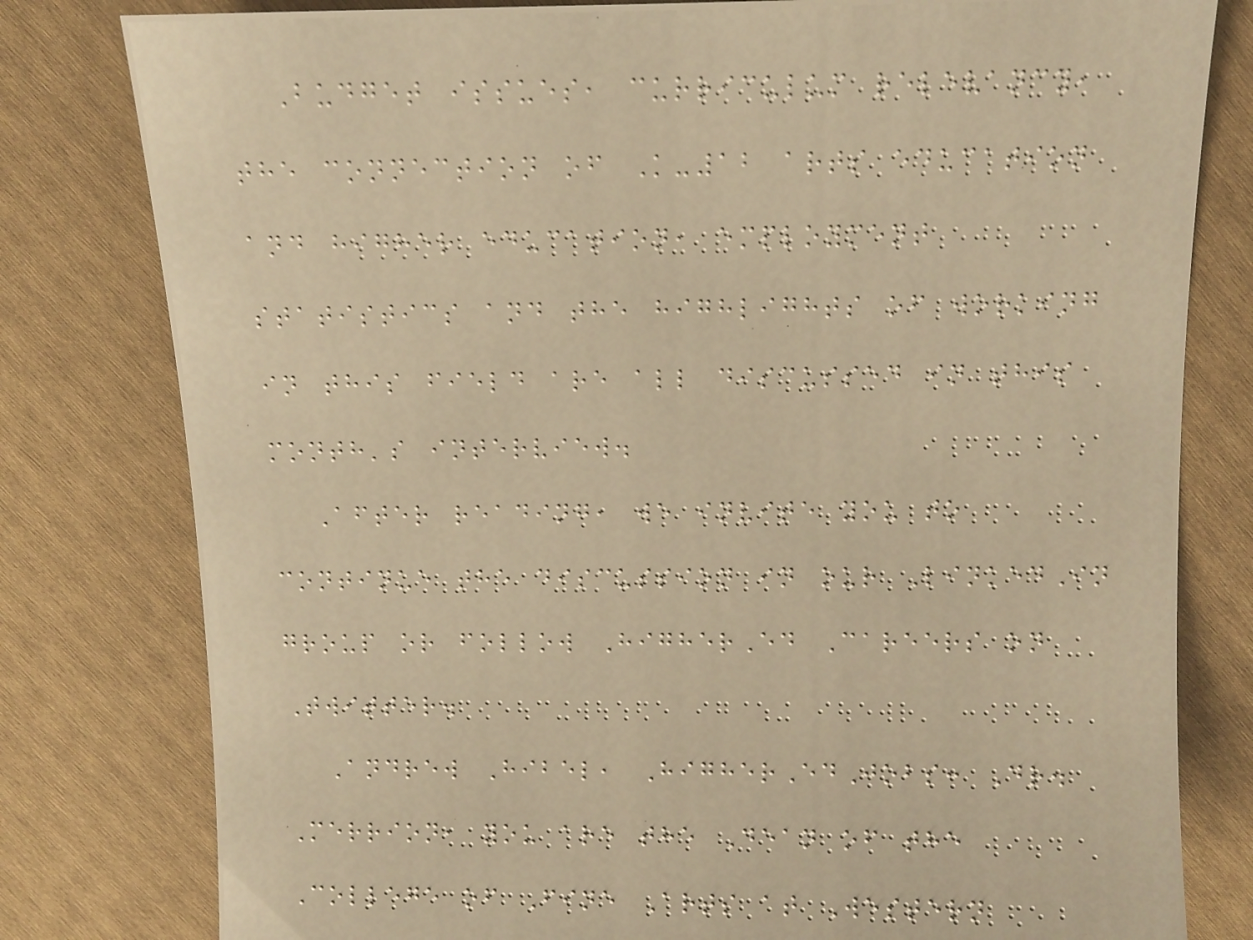Budget issues, curriculum relevancy,
the connection of K-12 arts education
and higher education, employment
statistics and the highlights of working
in this field are all discussed in this
month's interview.
After reading, we invite you to
continue the discussion in our LinkedIn
group or follow HigherEd Careers on
Twitter.
Andrew Hibel, HigherEdJobs: Dr.
Merrion, you are the Dean of the
College of Fine Arts at Western
